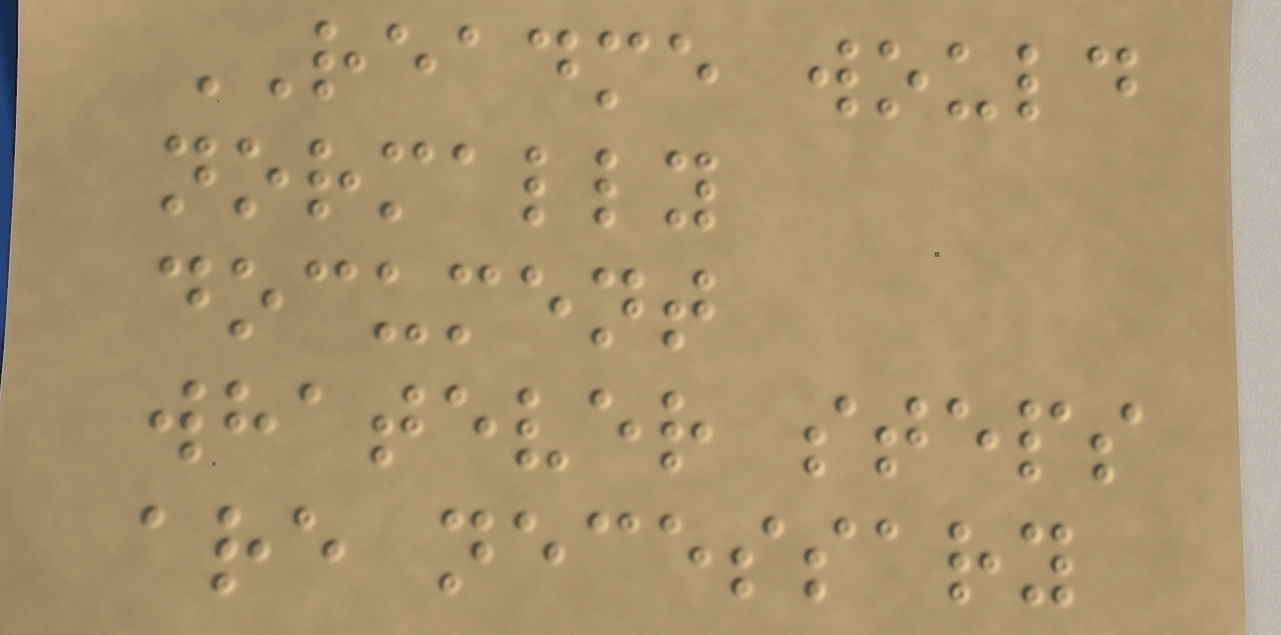README would
normally
document
whatever steps
are necessary
